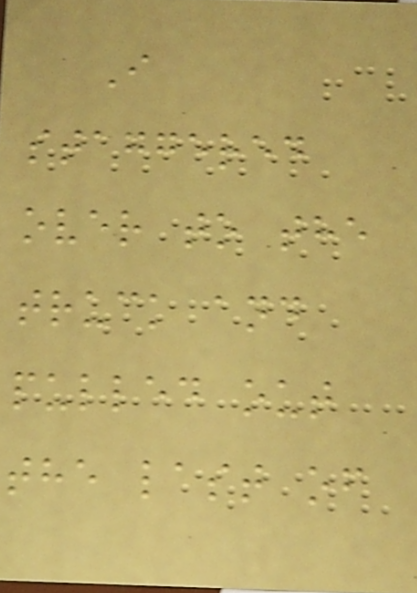I
staggered
over to the
truck and
pulled out
the last of
